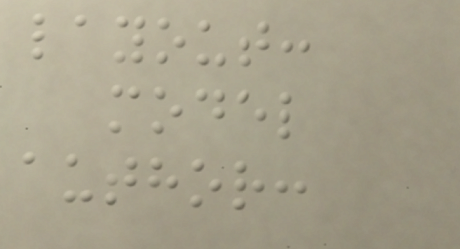layout:
model
author:
